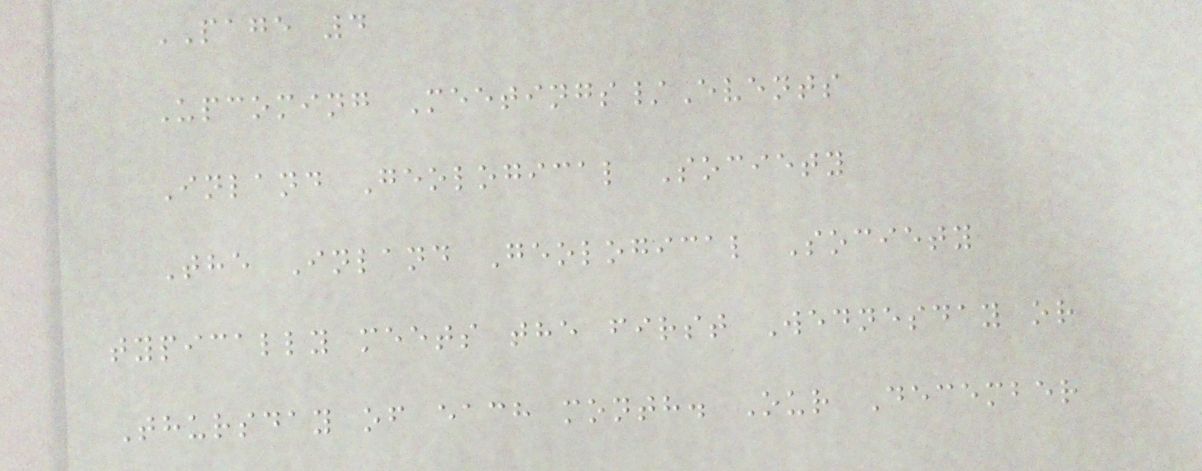PAGE 4
Upcoming Meetings/Events
Inland Geological Society
The Inland Geological Society
typically meets the first Wednesday or
Thursday of each month. Our December
